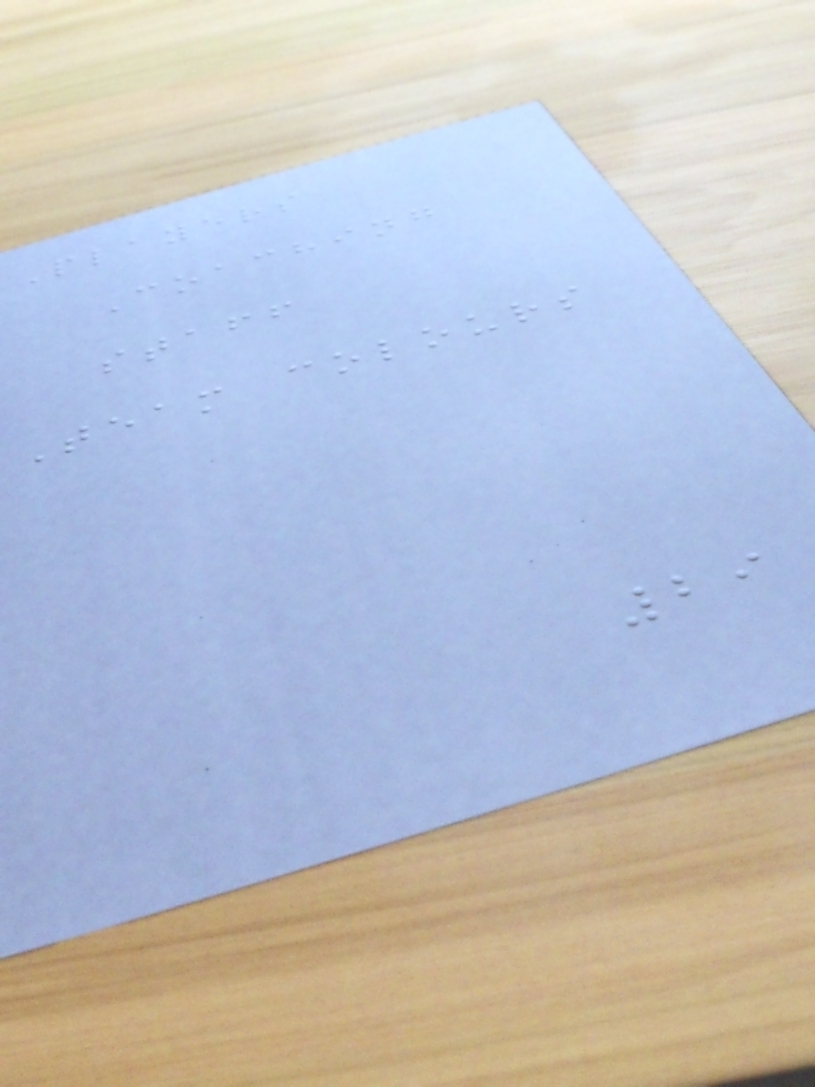Players
Coaching
staff
Team colours
29
